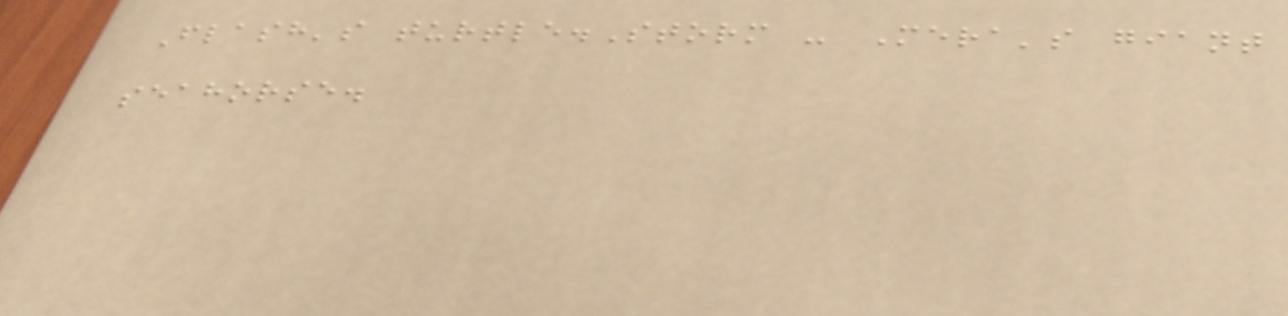Flash's turtle.Storm - Mera's giant
seahorse.
